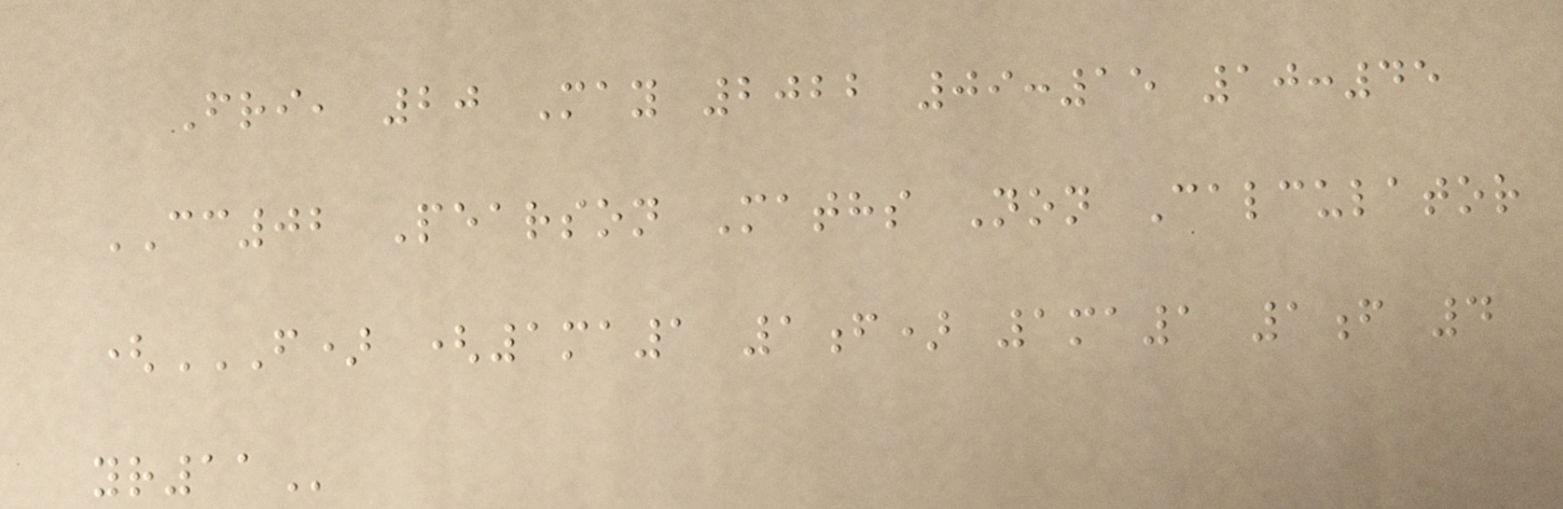Fri, 20 May 2022 09:15 10:45
CC02 Pearson Maths Non Calculator
(F) (1MA1 1F) 1MA1 1F 4
YR11
